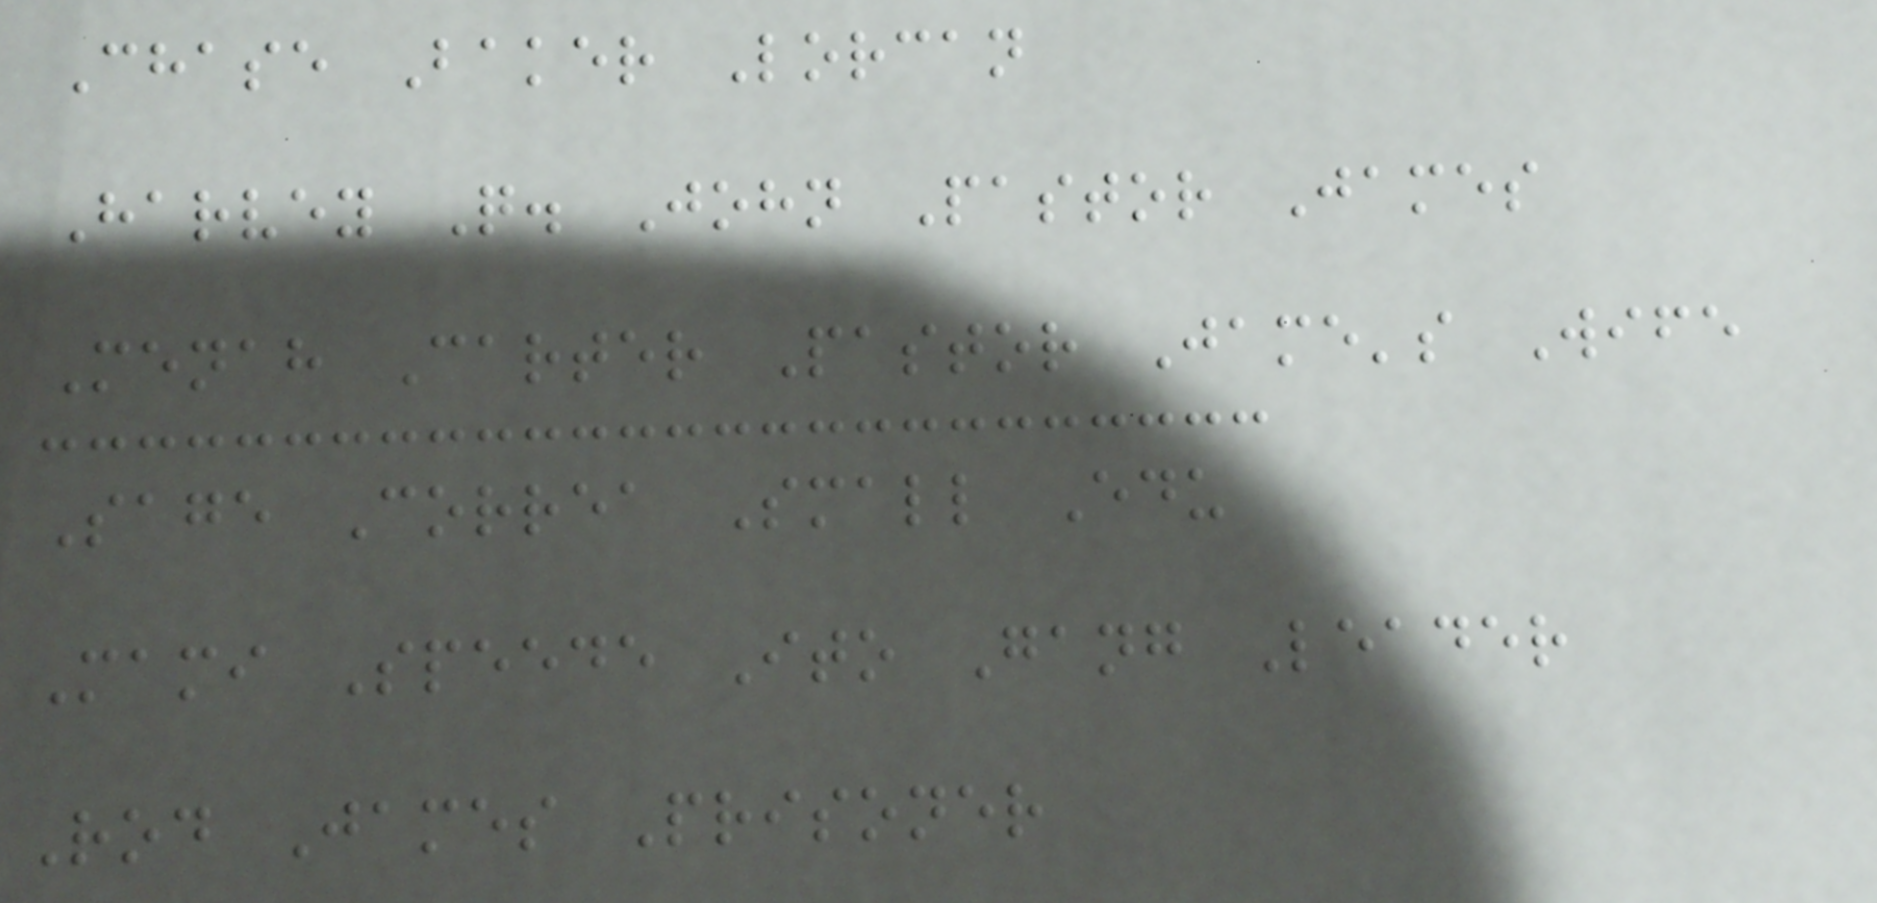Chase Baker Lorcan
Harvey Q. John Pastor James
Menah Carter Pastor Jame's Wife
Sage Correa Small Edu
Mami Speede Ito Gang Leader
Rod James Prisoner
